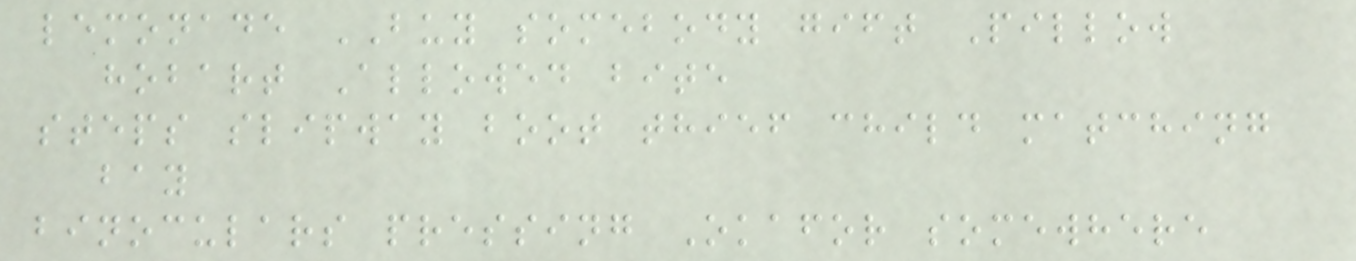lemonade BUY somebody gift Pillow
hobart Allowed bite
steps slipway boot thief child matching
bay
binoculars pressing Okafor somewhere
